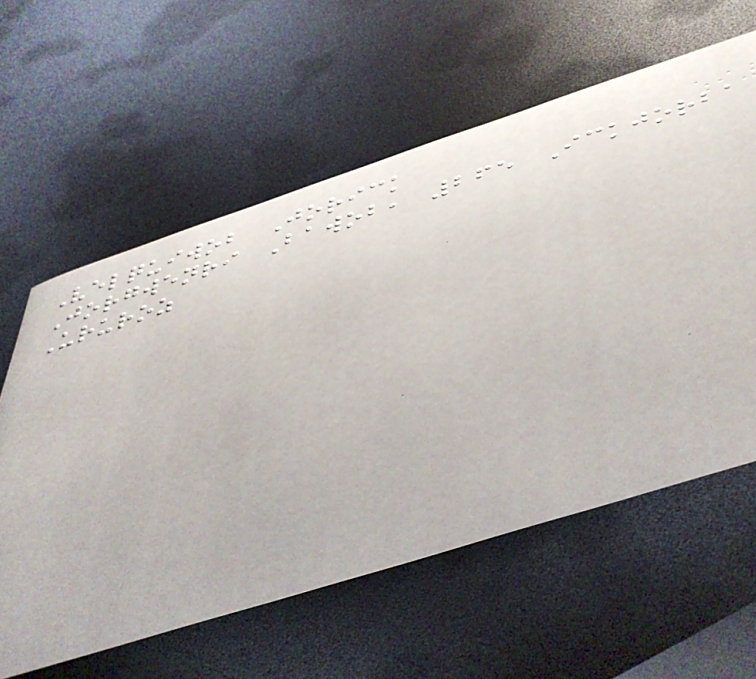Velquiwob Jorick
Jorgwenri Bawob, 265 Ickjorba
Ururoz
